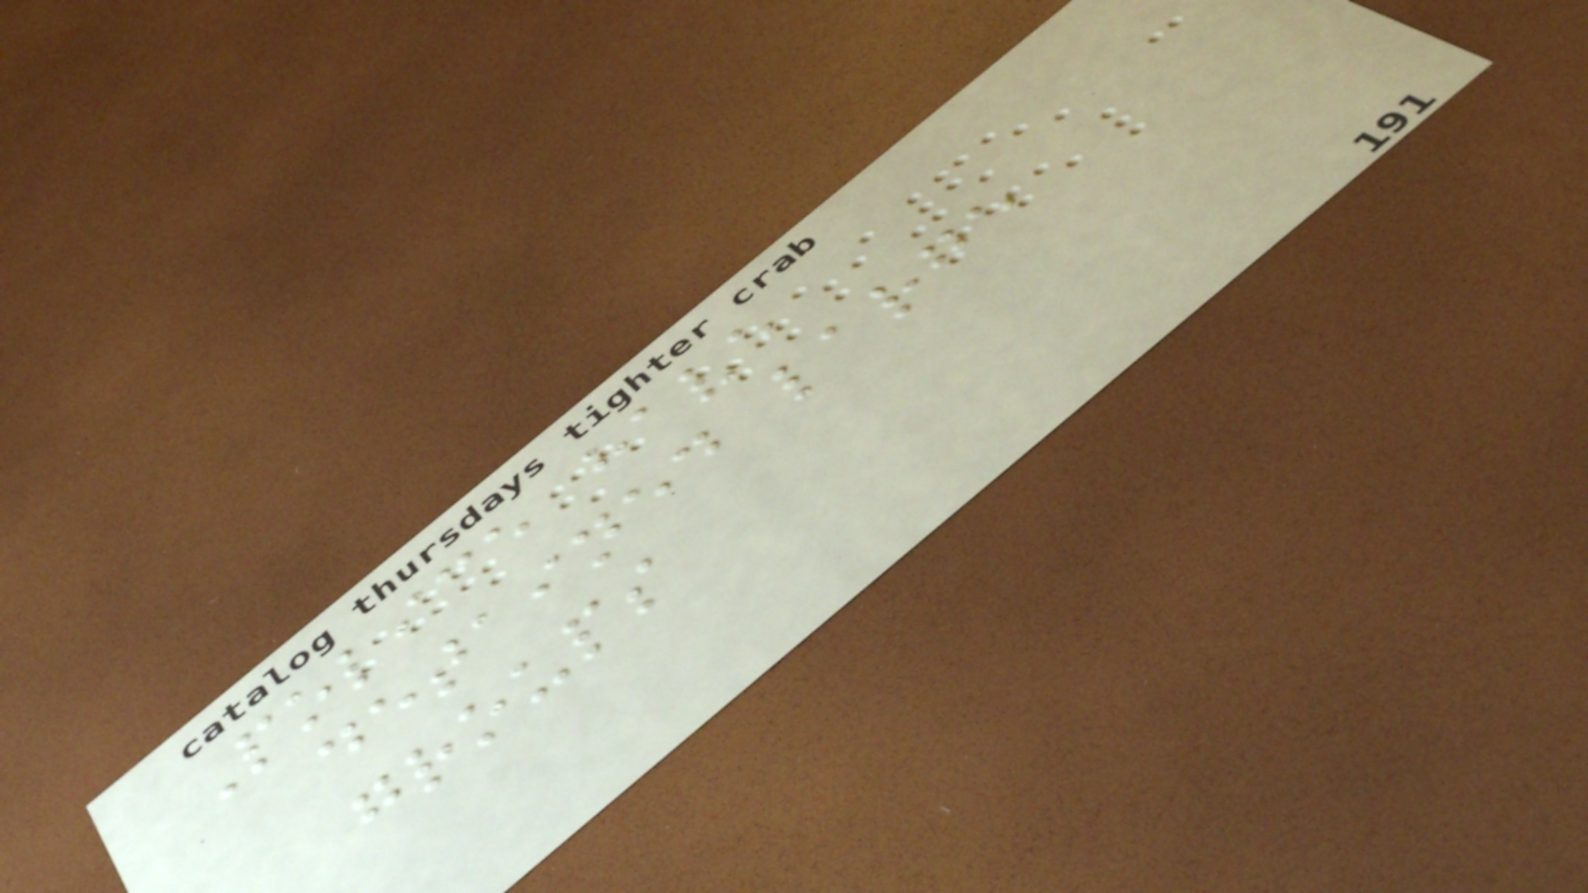Police have
detained large
groups
